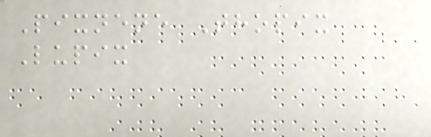Pixnene Thopix
Lupix
